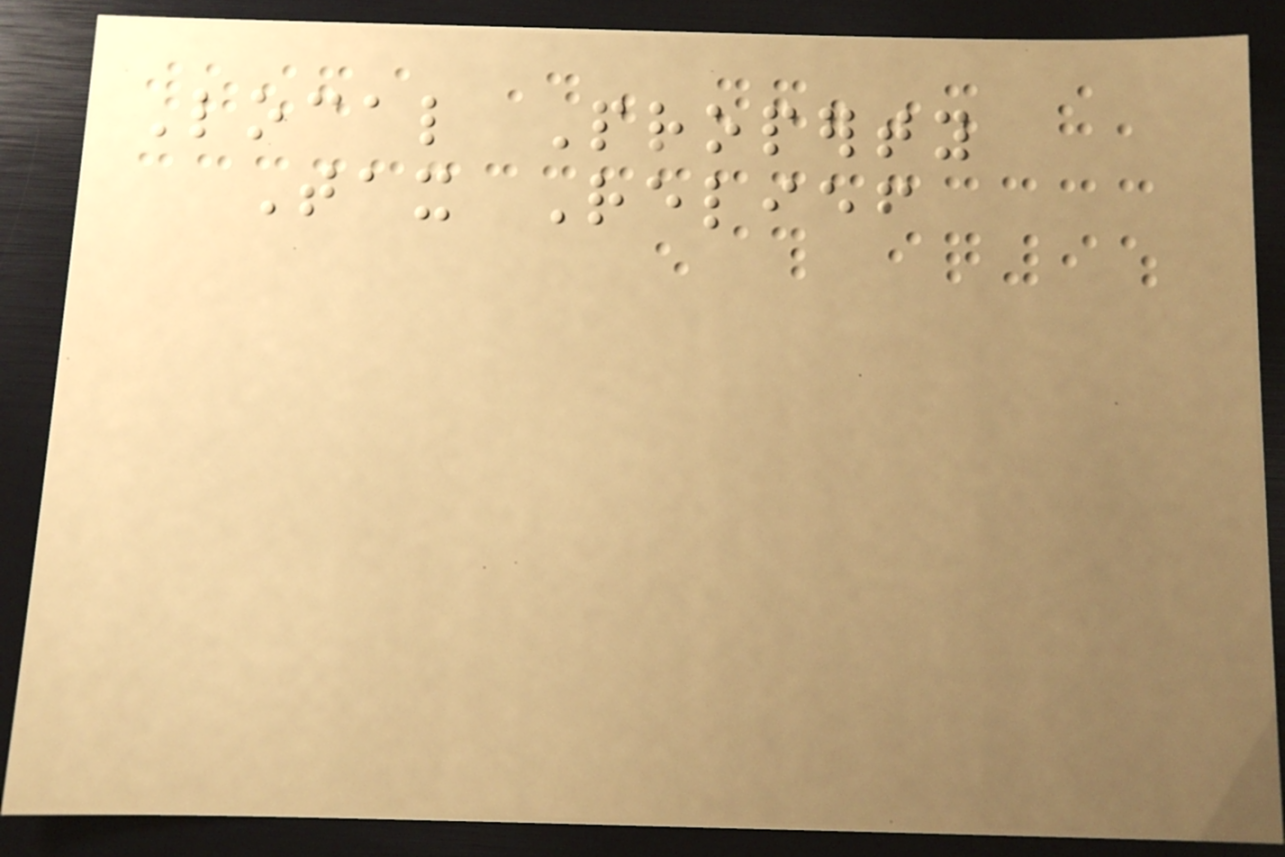Local Property
Tax Relief
